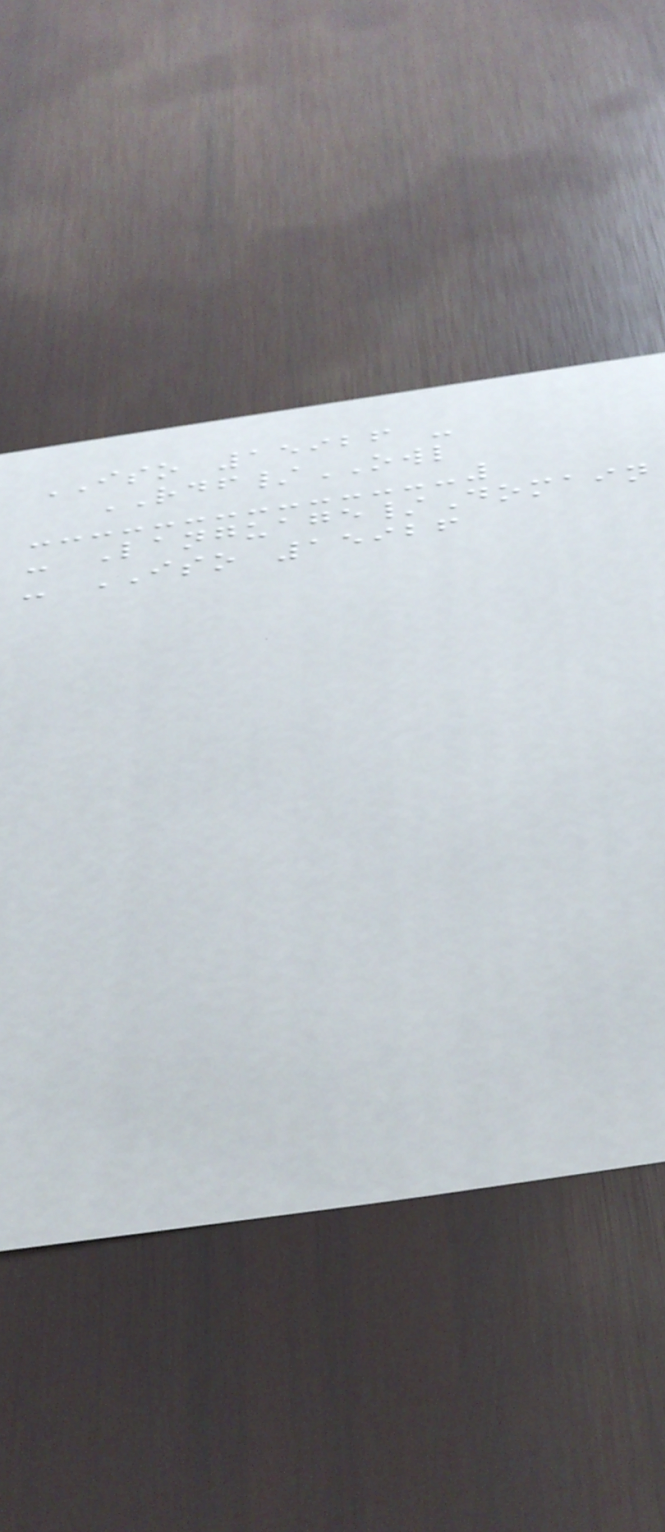ISO 15926 -
RDF/OWL
- Language/Domain
- ISO 15926
